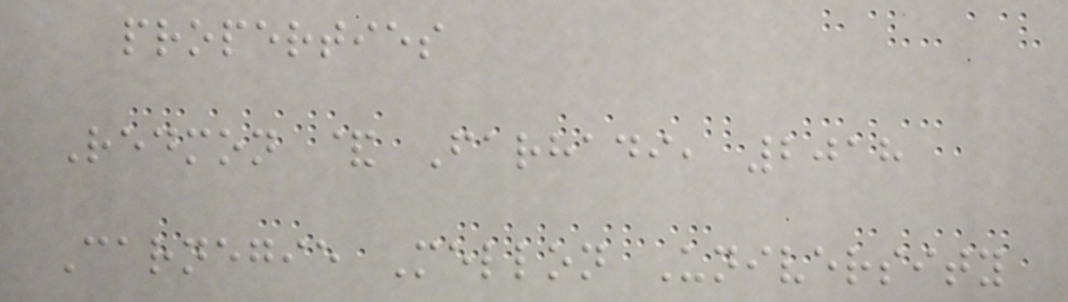properties
Redmon & Farhadi, 2018
Carnegie Mellon University
